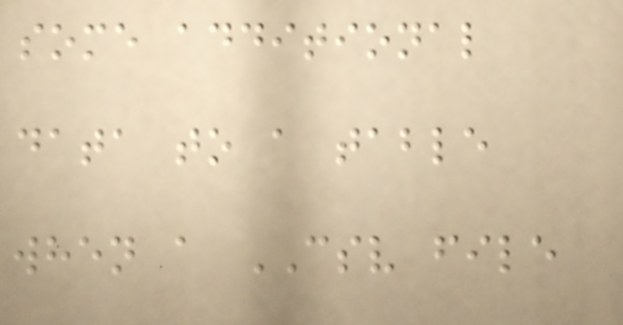some additional
data to a table
when a CSV file
